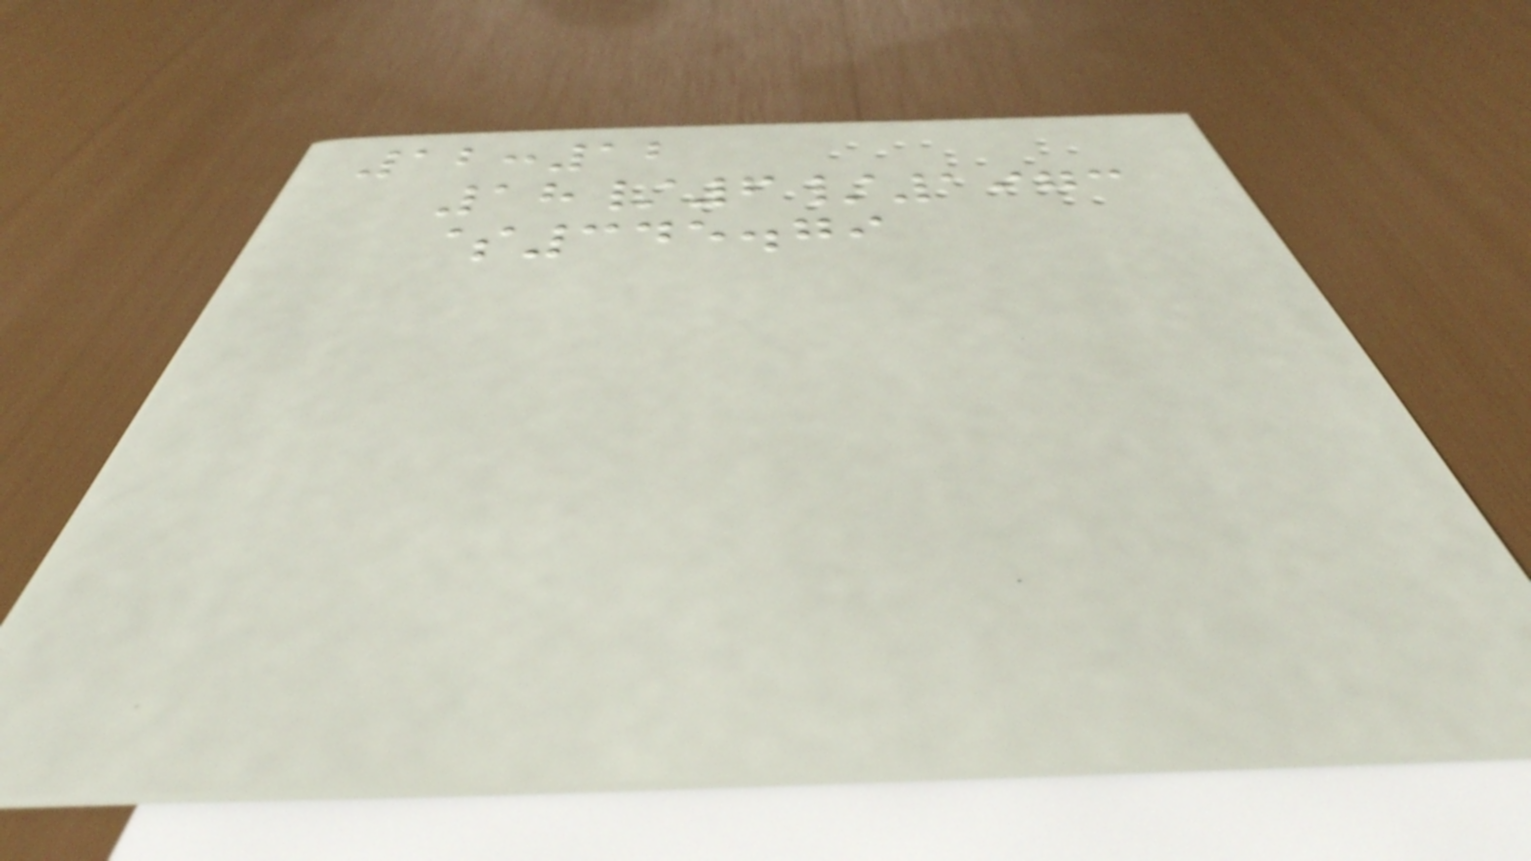12:12
18/6/1973
$345.79
